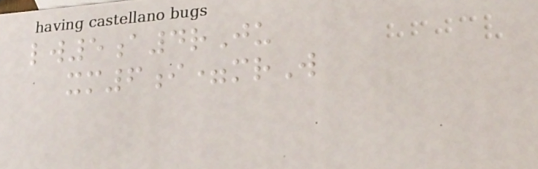lw5a4rJu
xm6i=mrW
